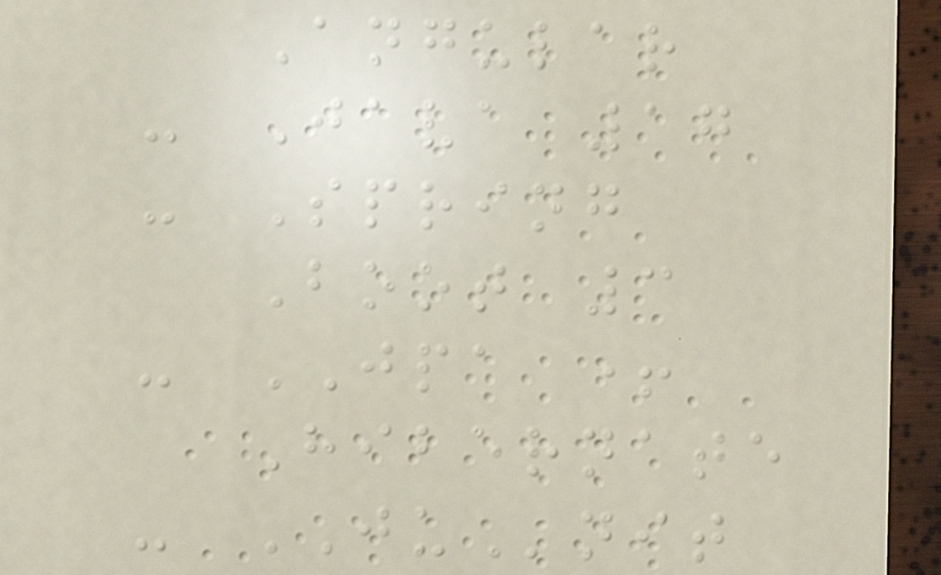Angular
- Java 17
- Spring
Boot 3
- JPA +
Hibernate
- JUnit
